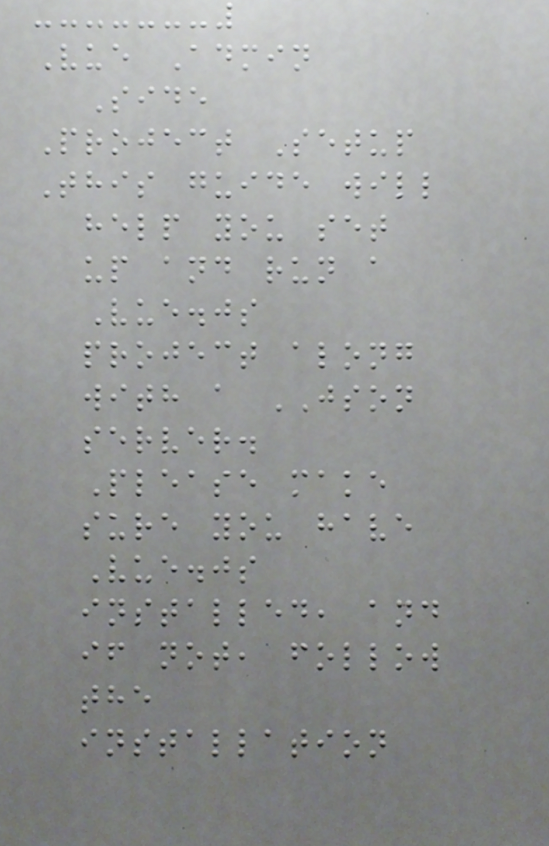Vue Admin
Side
Project Setup
This guide will
help you set
up and run a
Vue.js
project along
with a JSON
server.
Please make
sure you have
Vue.js
installed, and
if not, follow
the
installation
